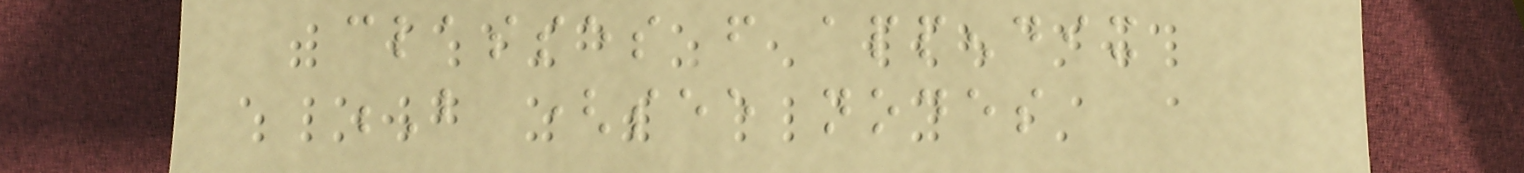classes from appendix
B (see nodes
